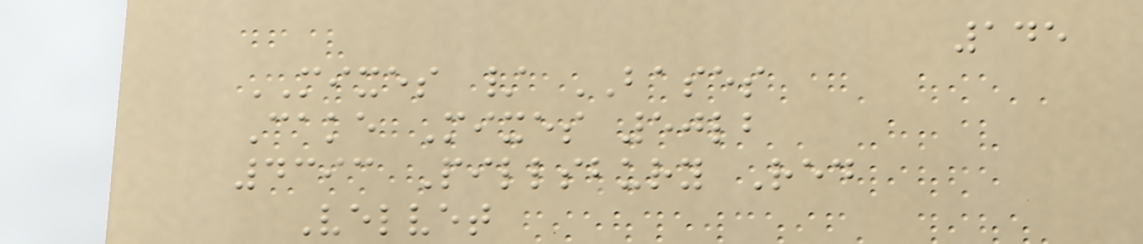145
MIXES / BASES
Cake Mixes 50lb
4393 Pillsbury Red
Velvet
